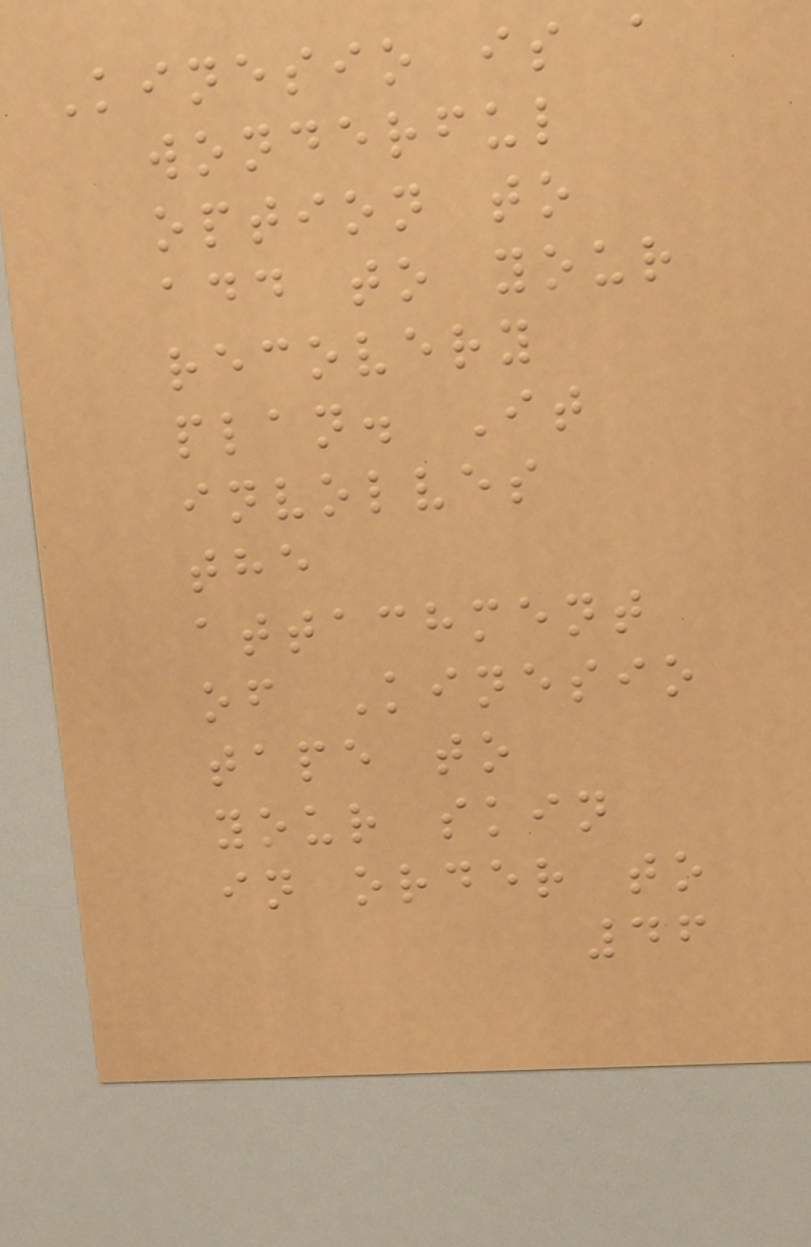Kinesio is a
wonderful
option to
add to your
recovery
plan. It
involves
the
attachment
of Kinesio
tape to
your skin
in order to
46
